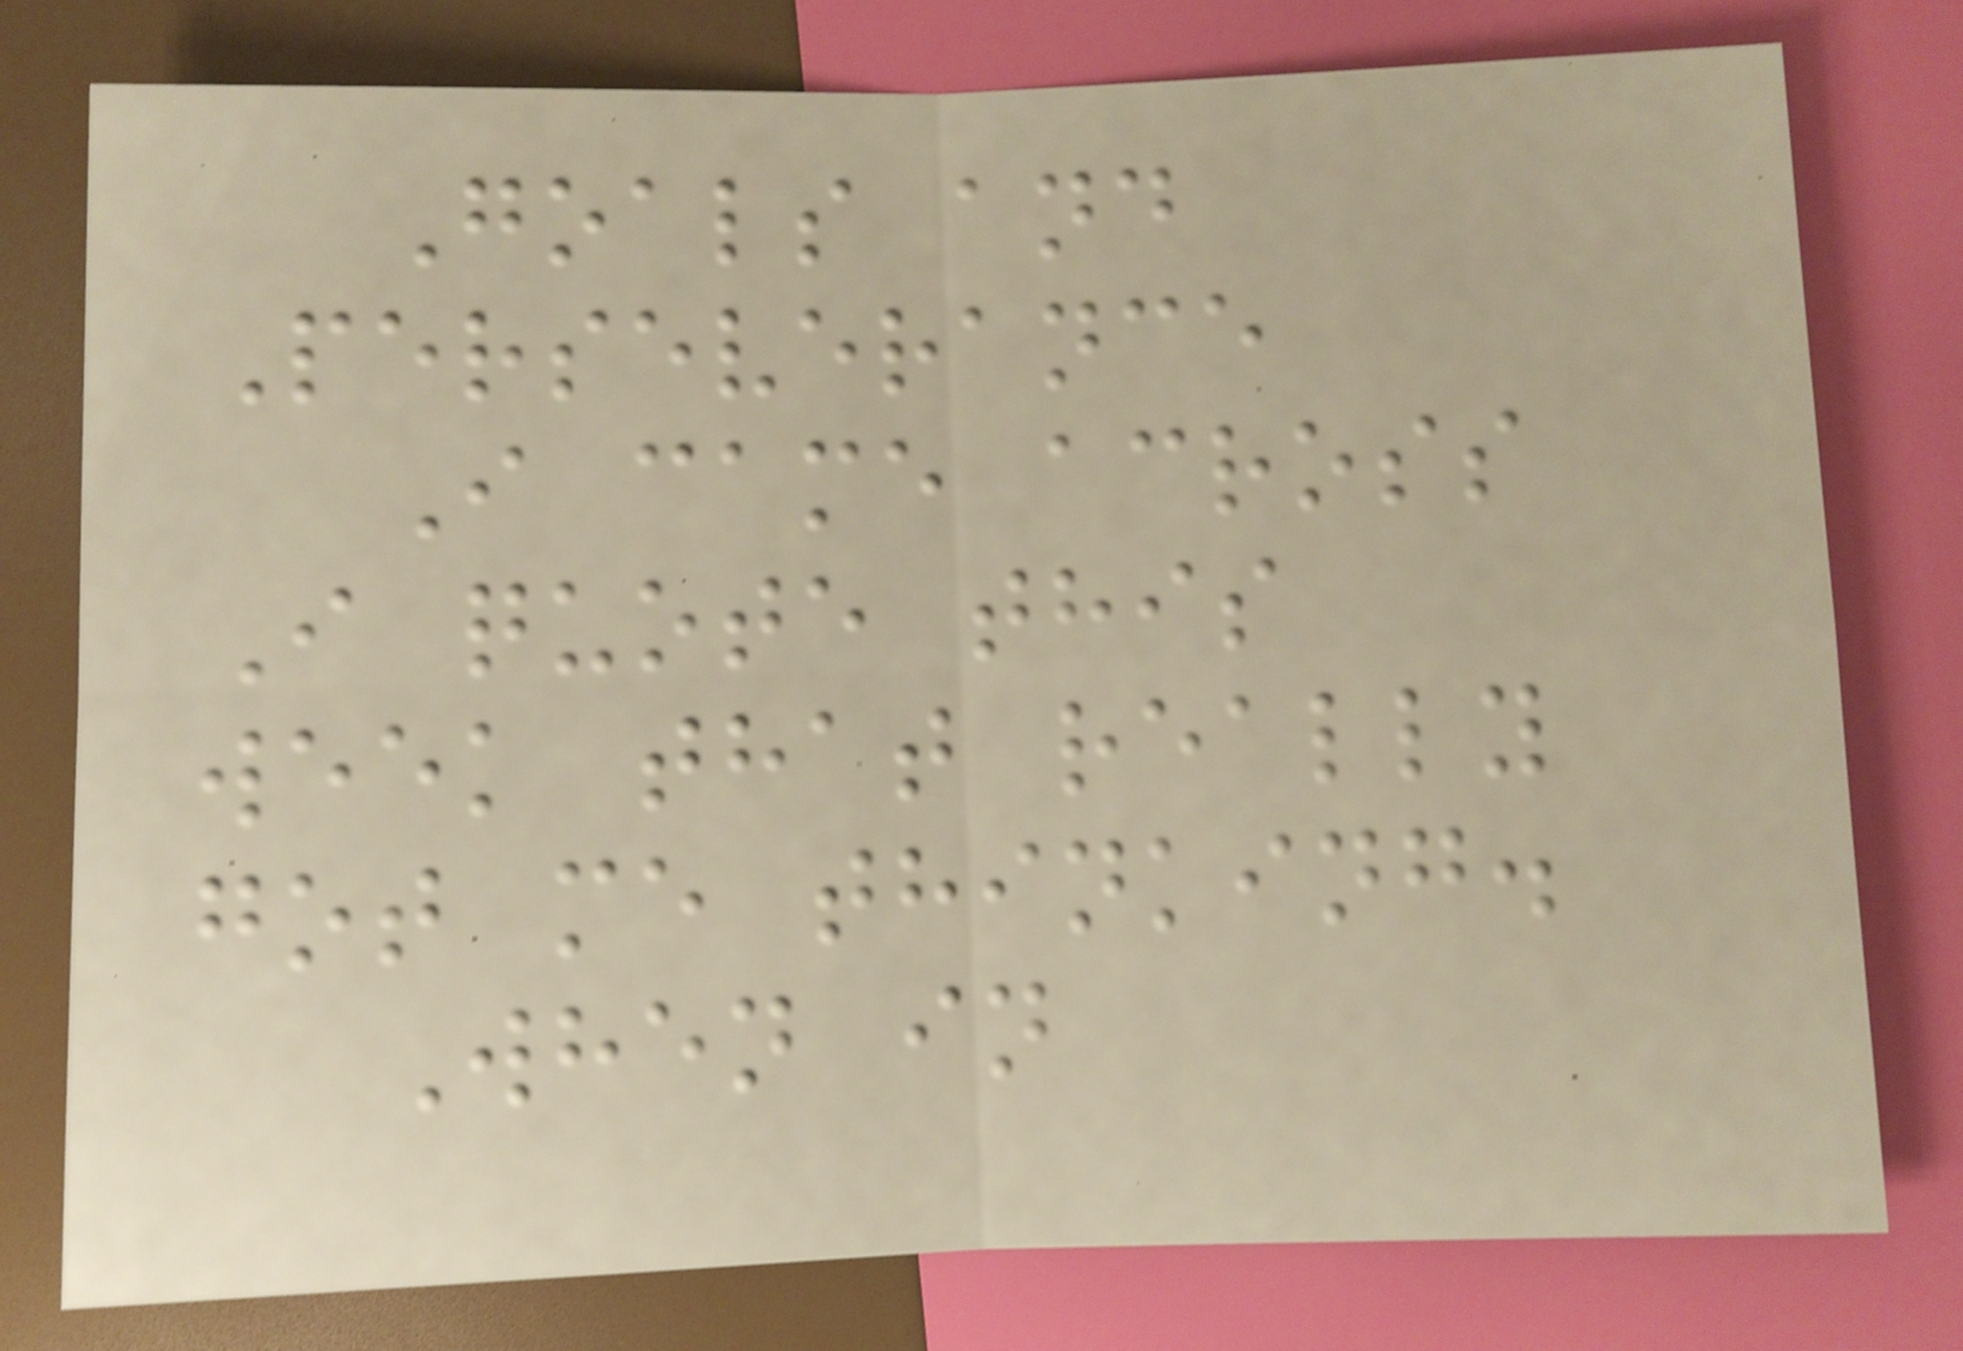Goals and
Perseverance
I came across
I quote this
week that really
got me thinking.
When in
